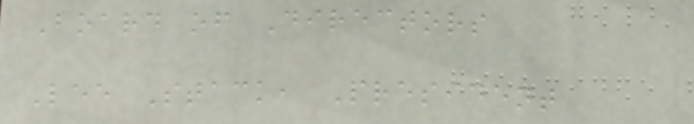Board of Directors
Lee Stack, President
